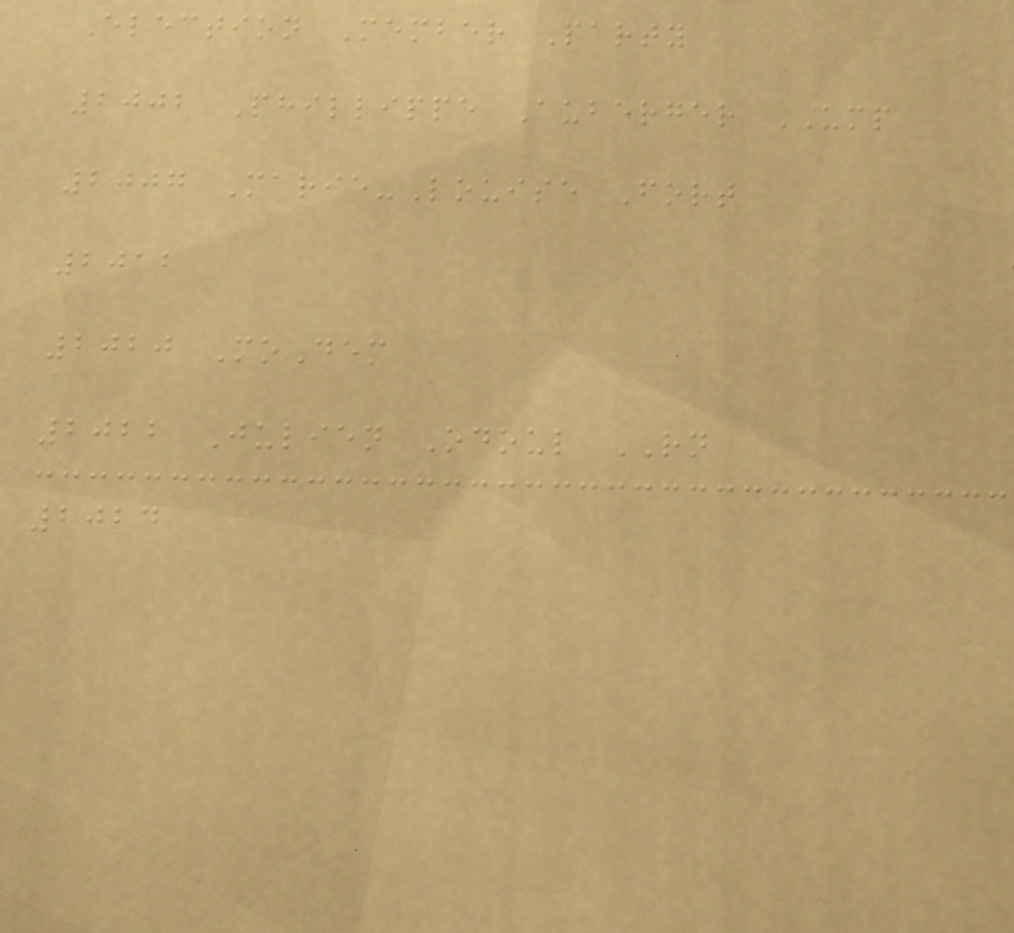Election Member Party
2002 Phillippe Auberger UMP
2007 Marie-Louise Fort
2012
2020 MoDem
2022 Julien Odoul RN
2024
